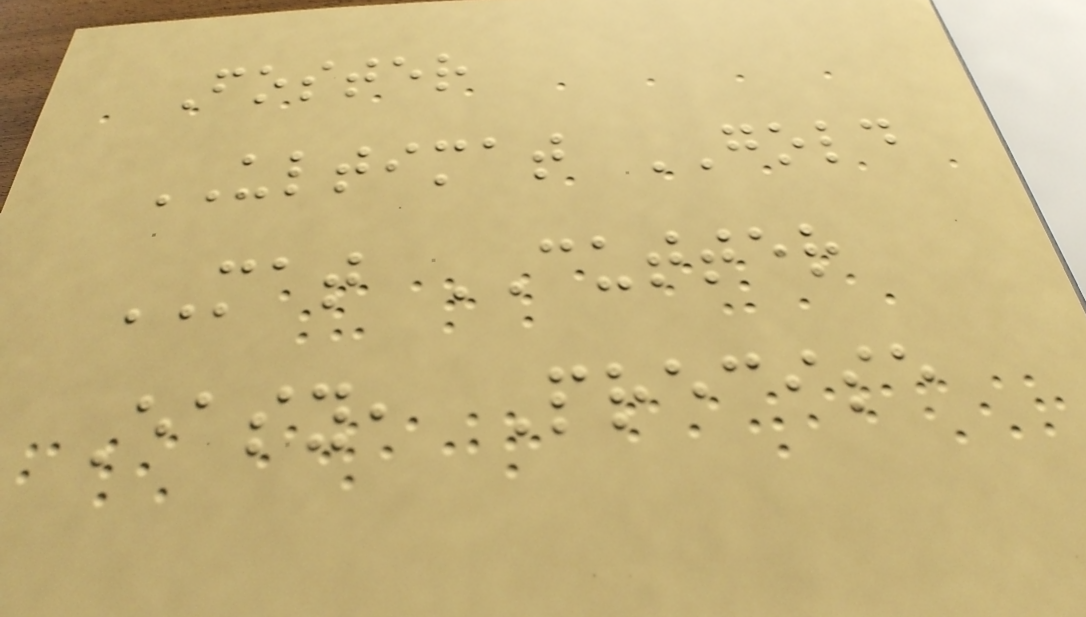Foster
ULTIMAT GOLD
MAT CUTTER
Easy, Precise
